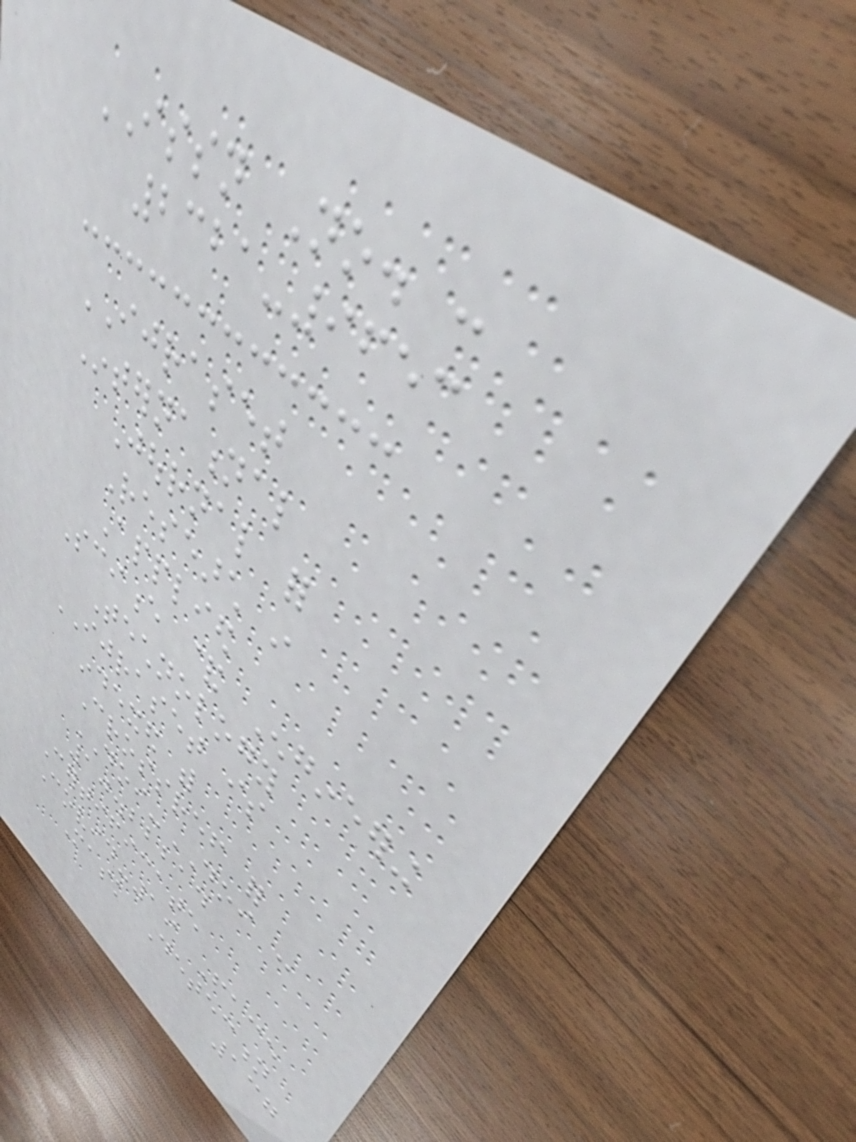ISSN No. :
2321-9653
IJRASET
International
Journal for
Research in
Applied
Science & Engineering
Technology
IJRASET is
indexed with
Crossref for
DOI-DOI :
10.22214
Certificate
Covid-19 Face
Mask Detection
137
